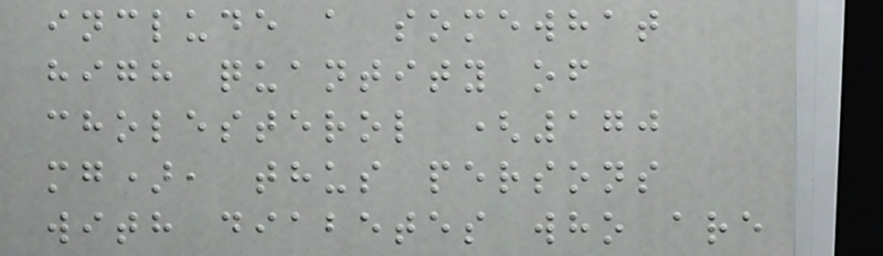include a somewhat
high quantity of
cholesterol (170
mg), thus persons
with diabetes who are
